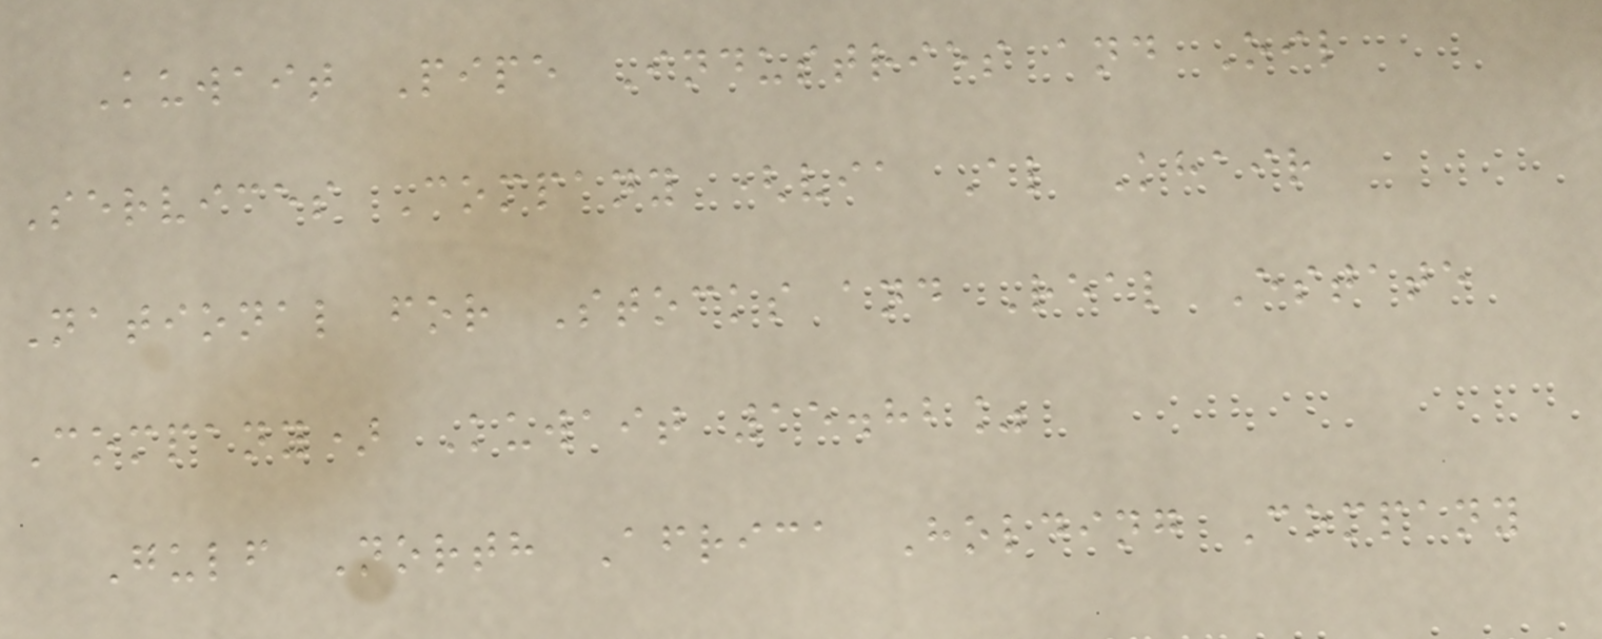Kuwait Pipe Industries and Oil
Services Company (via Al Khair
National for Stocks and Real Estate
Company) Kuwait 15.82%
Gulf North Africa Holding Company
